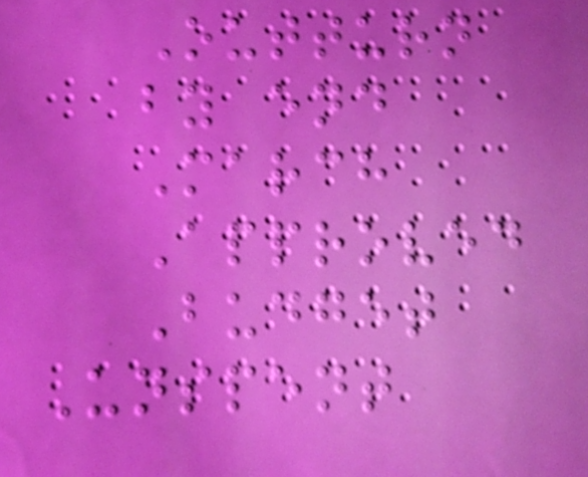Outturn
by end
March
Approved
Budget
Unspent
